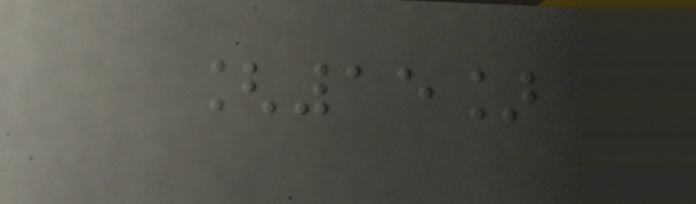[15]
